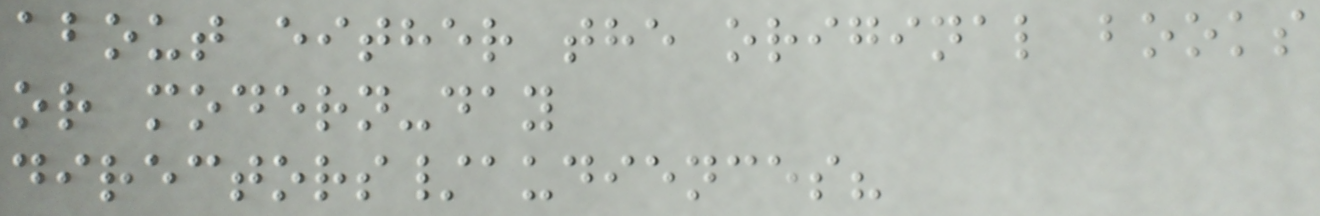about either the original books
or modern-day
directors/audiences?
